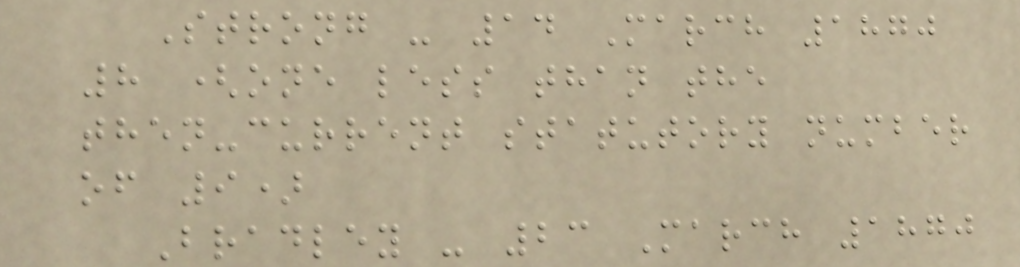Strong - 14 March 1870
8 (one less than the
then-current statutory number
of 9)
Bradley - 23 March 1870
